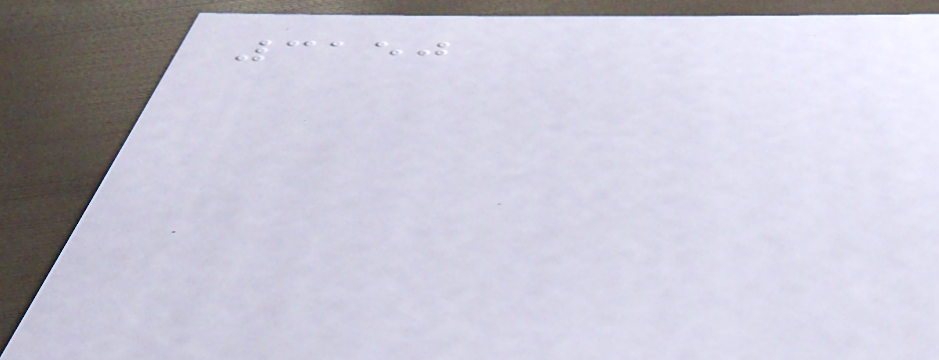3150
